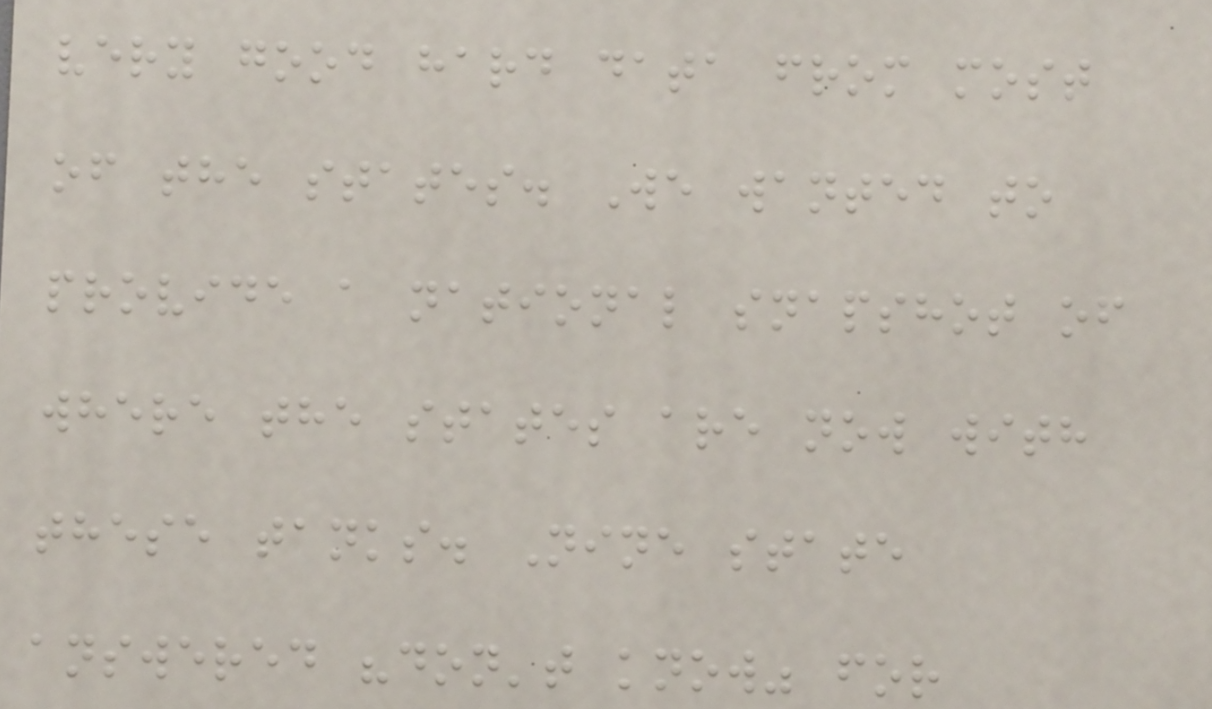very good hard data from most
of the states. We wanted to
provide a national snapshot of
where the states are now with
these tanks. Nine state
answered "don't know" for
